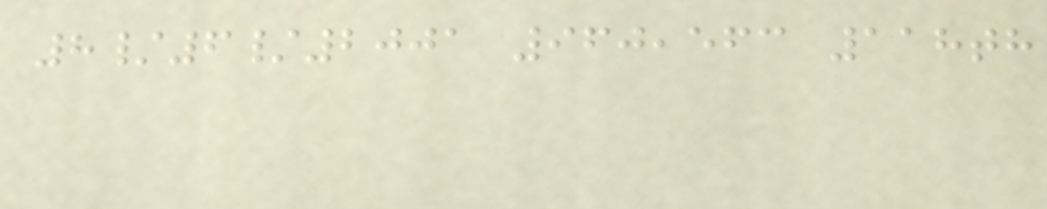8/6/2001 960,563 118th
